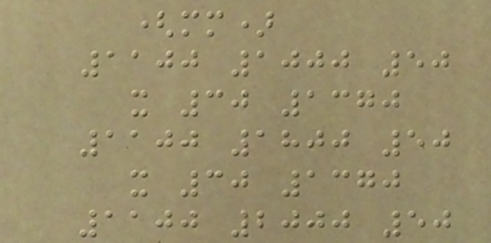(mm)
1100 1000 50
x 30 1370
1100 1800 50
x 30 1370
1100 2000 50
